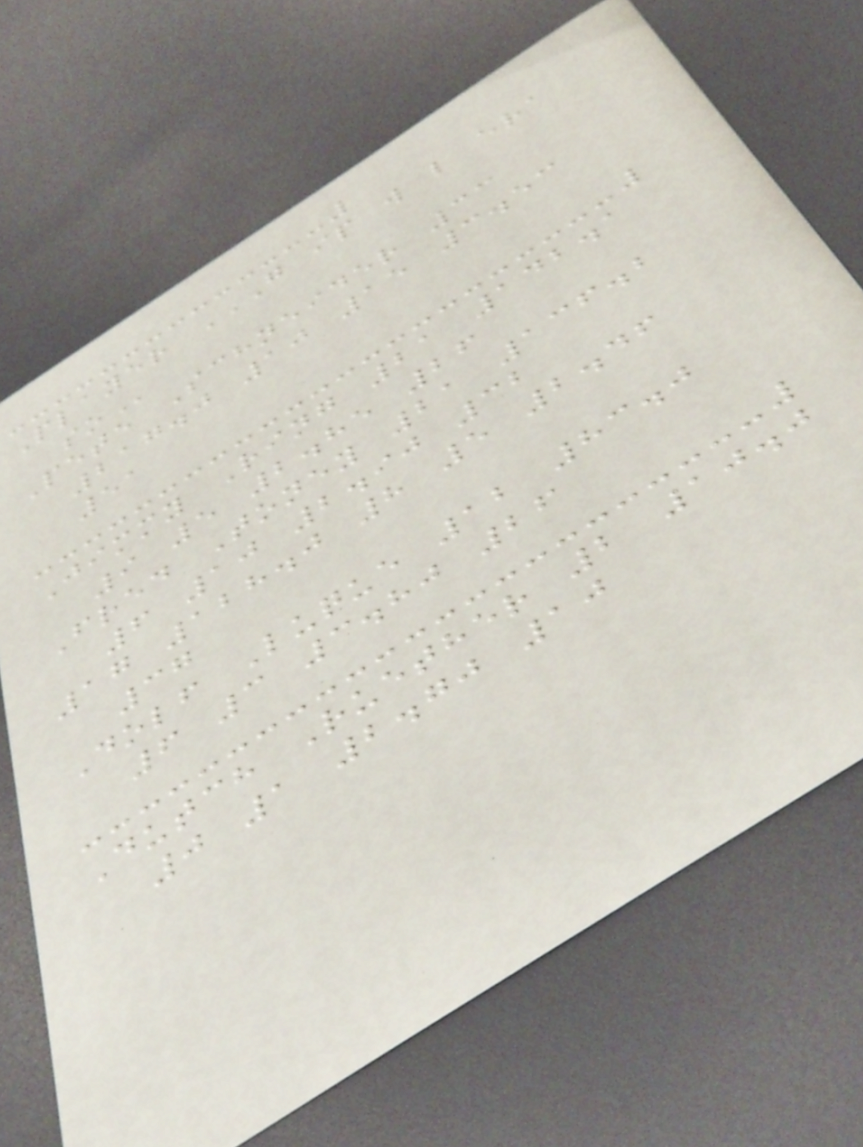Player G IP W L ERA
SO
Pete Schneider 33
217.0 10 15 3.53
51
Jimmy Ring 21 142.1
9 5 2.85 26
Fred Toney 21 136.2
6 10 2.90 32
17 128.0 8 5 2.46
37
Dolf Luque 12 83.0
6 3 3.80 26
Dutch Ruether 2 10.0
0 1 2.70 10
